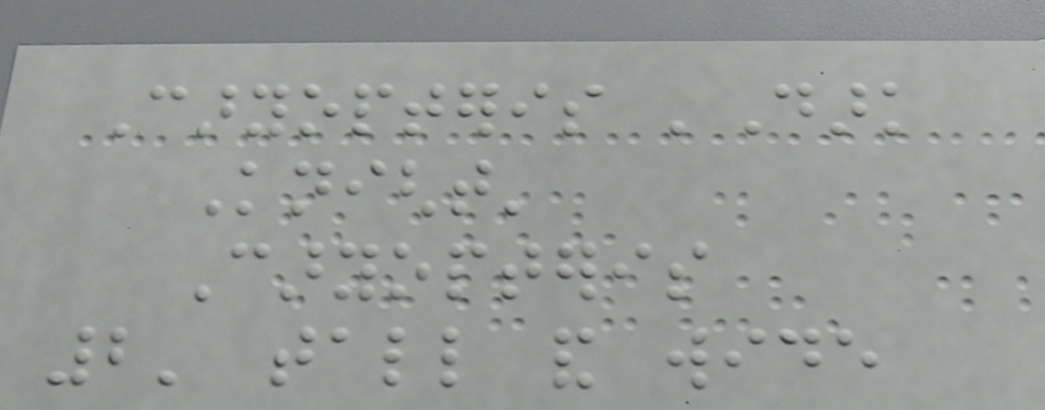Caryopteris 'Dark
Knight'
Caryopteris
2' tall and wide
